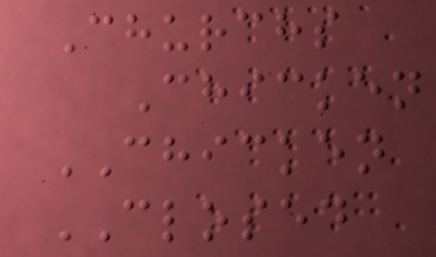Churchs
Chicken
CHICKEN
CLOSED
